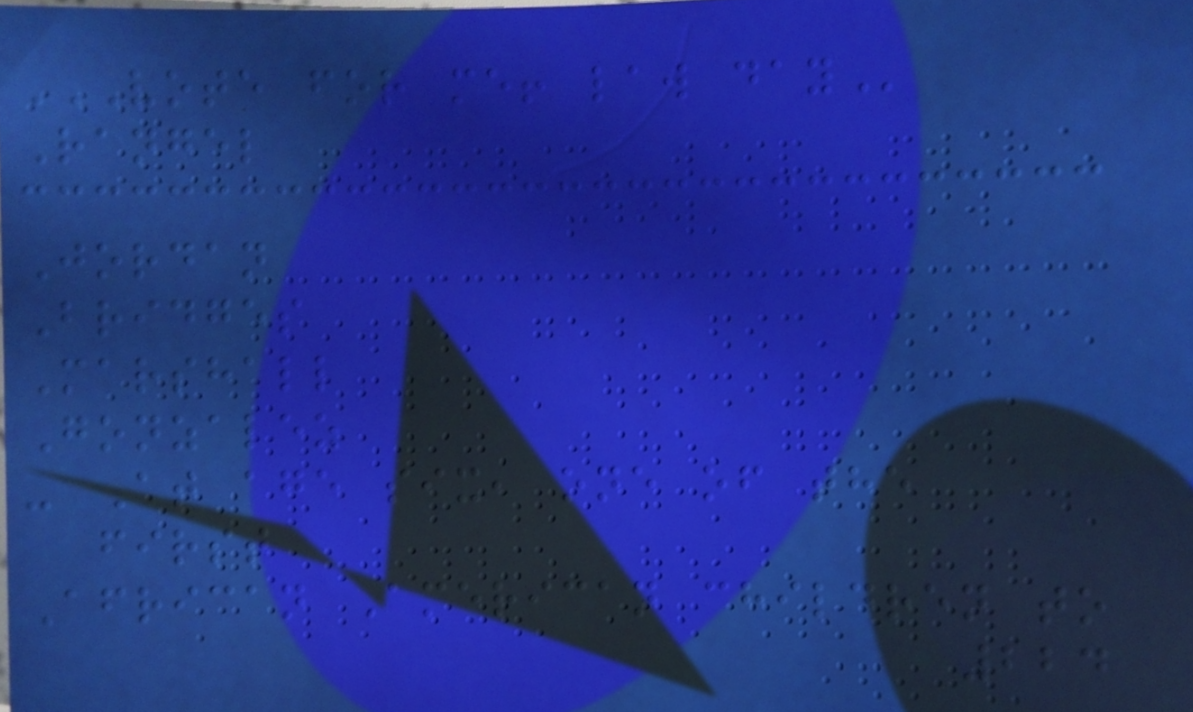VOTE FOR ME! LAW DAY
Rangel
Jordan
Bridges
Marshall
Gonzalez
- At age six, one of the
first
African American children to
224
